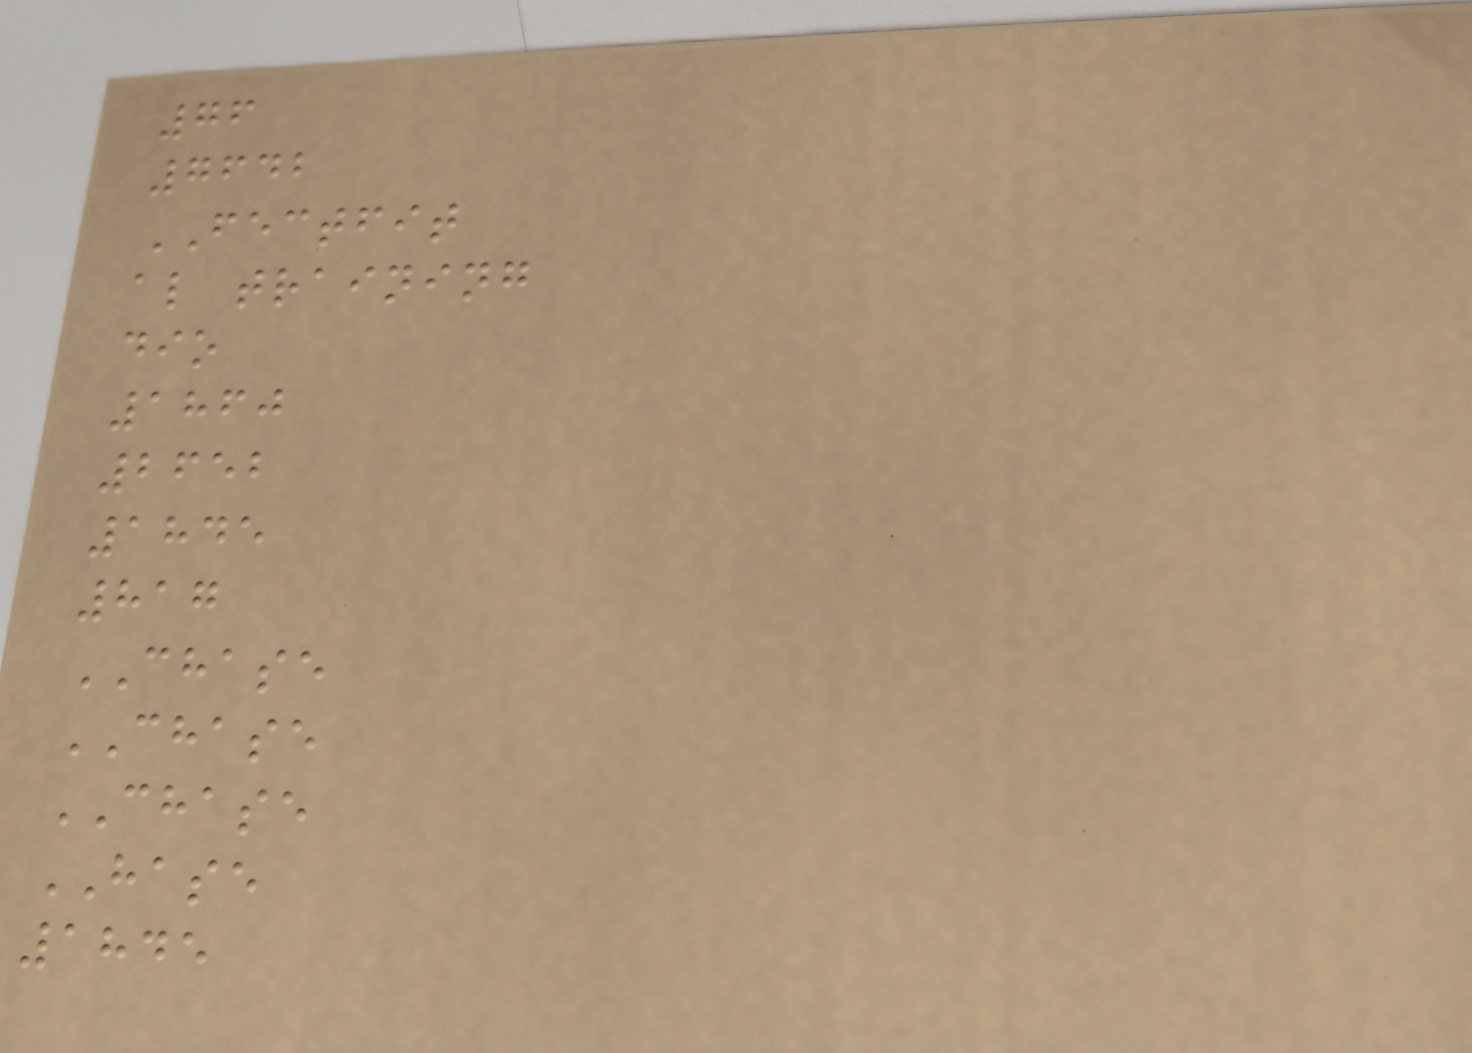76
7642
FECTFIT
al training
dio
1860
2652
1845
817
CHASE
CHASE
CHASE
HASE
1845
